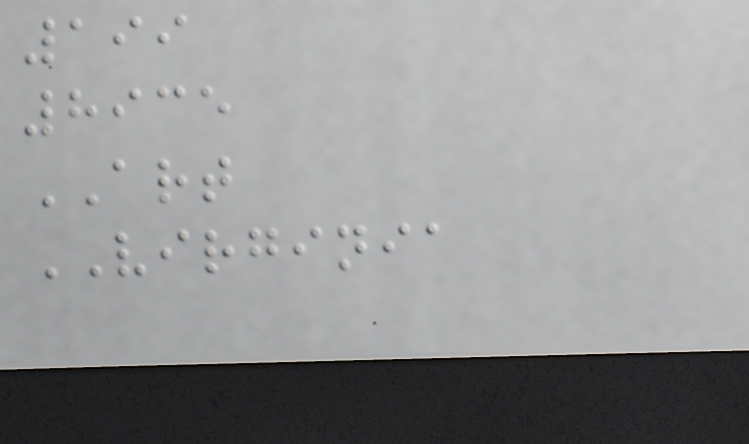199
8935
ART
VIRGINIA
